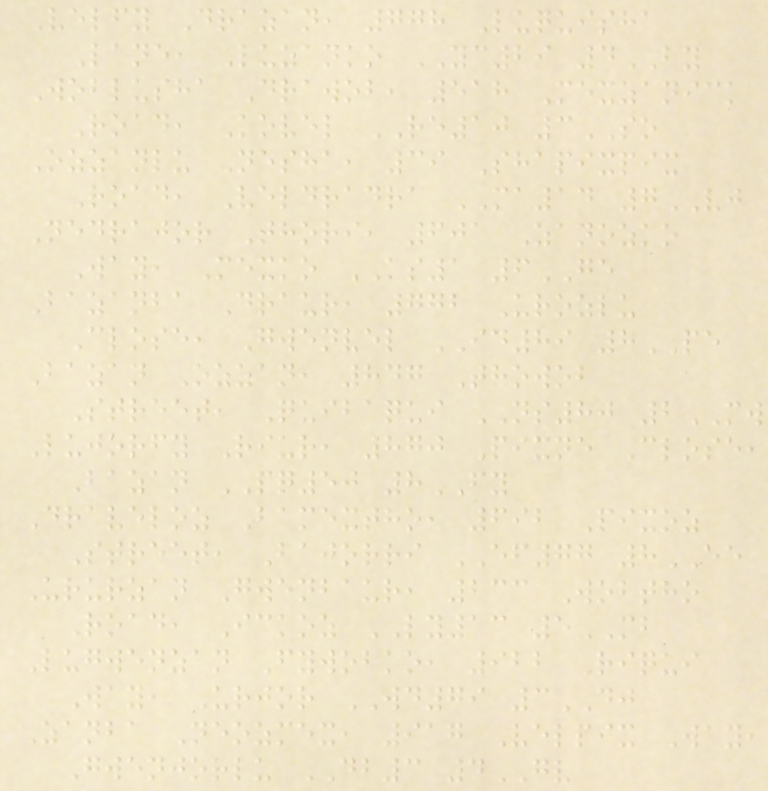Velfy Drazan, 778 Luquisha
Lane, Luzanko YC29 4BY
Woblusha Drawob, 518 Mexzanick
Road, Kovel RE10 3SO
Ozzanlu Nesha, 39 Shapixpix
Road, Veldradra MA14 7VJ
Nedrajor Thori, 601 Zanozko
Way, Mexko KS1 6GE
Bazanba Draur, 772 Urozlu
Close, Gwenvel ID89 8PE
Bazan Ozzan, 847 Thowob
Street, Quibaqui NS80 2MW
Lujorfy Riur, 870 Pixne Close,
Bazan PQ50 8FY
Draveloz Bamextho, 692 Pixoz
Street, Bajorri EF77 8EE
Ururzan Gwenbaur, 233 Wobtho
Road, Ickoz LY13 5MB
Lugwenzan Fywobko, 922 Riqui
Way, Urjor WD79 3DJ
Zanba Neozmex, 917 Velpix Way,
Gwenjorlu DB3 4GV
